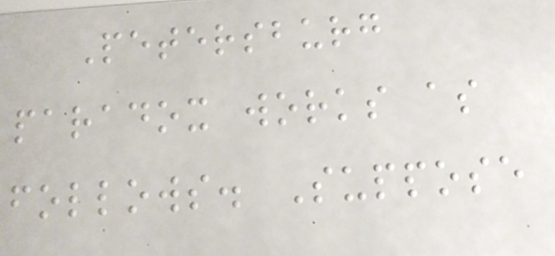Petersburg
paradox works as
follows. Suppose
